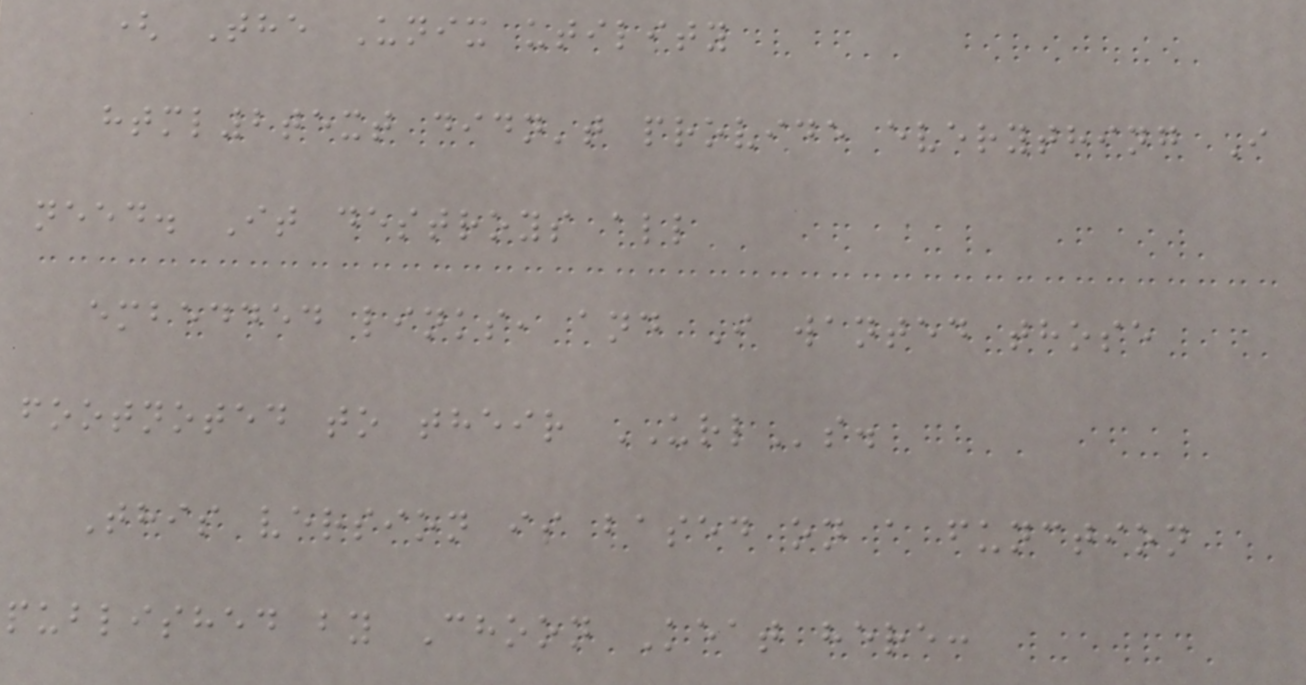( The Unix utility
html2text didn't provide everything I
need. It destroys all
embedded links, and I wanted those
footnoted to their URLs.
This version is based on a function
published by Choon Keat here:
